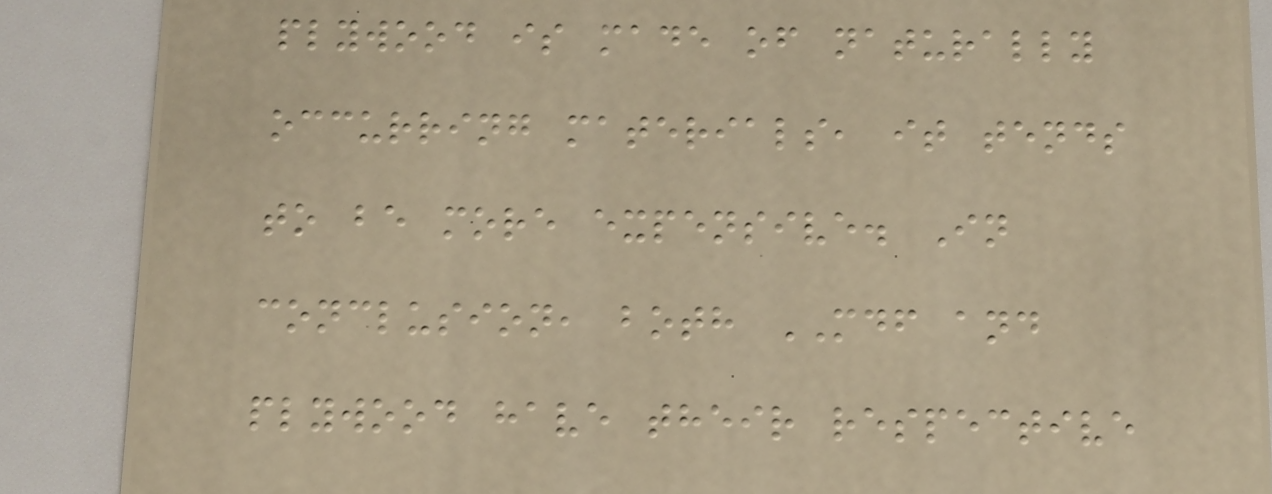plywood is made of naturally
occurring materials, it tends
to be more expensive. In
conclusion, both MDF and
plywood have their respective
